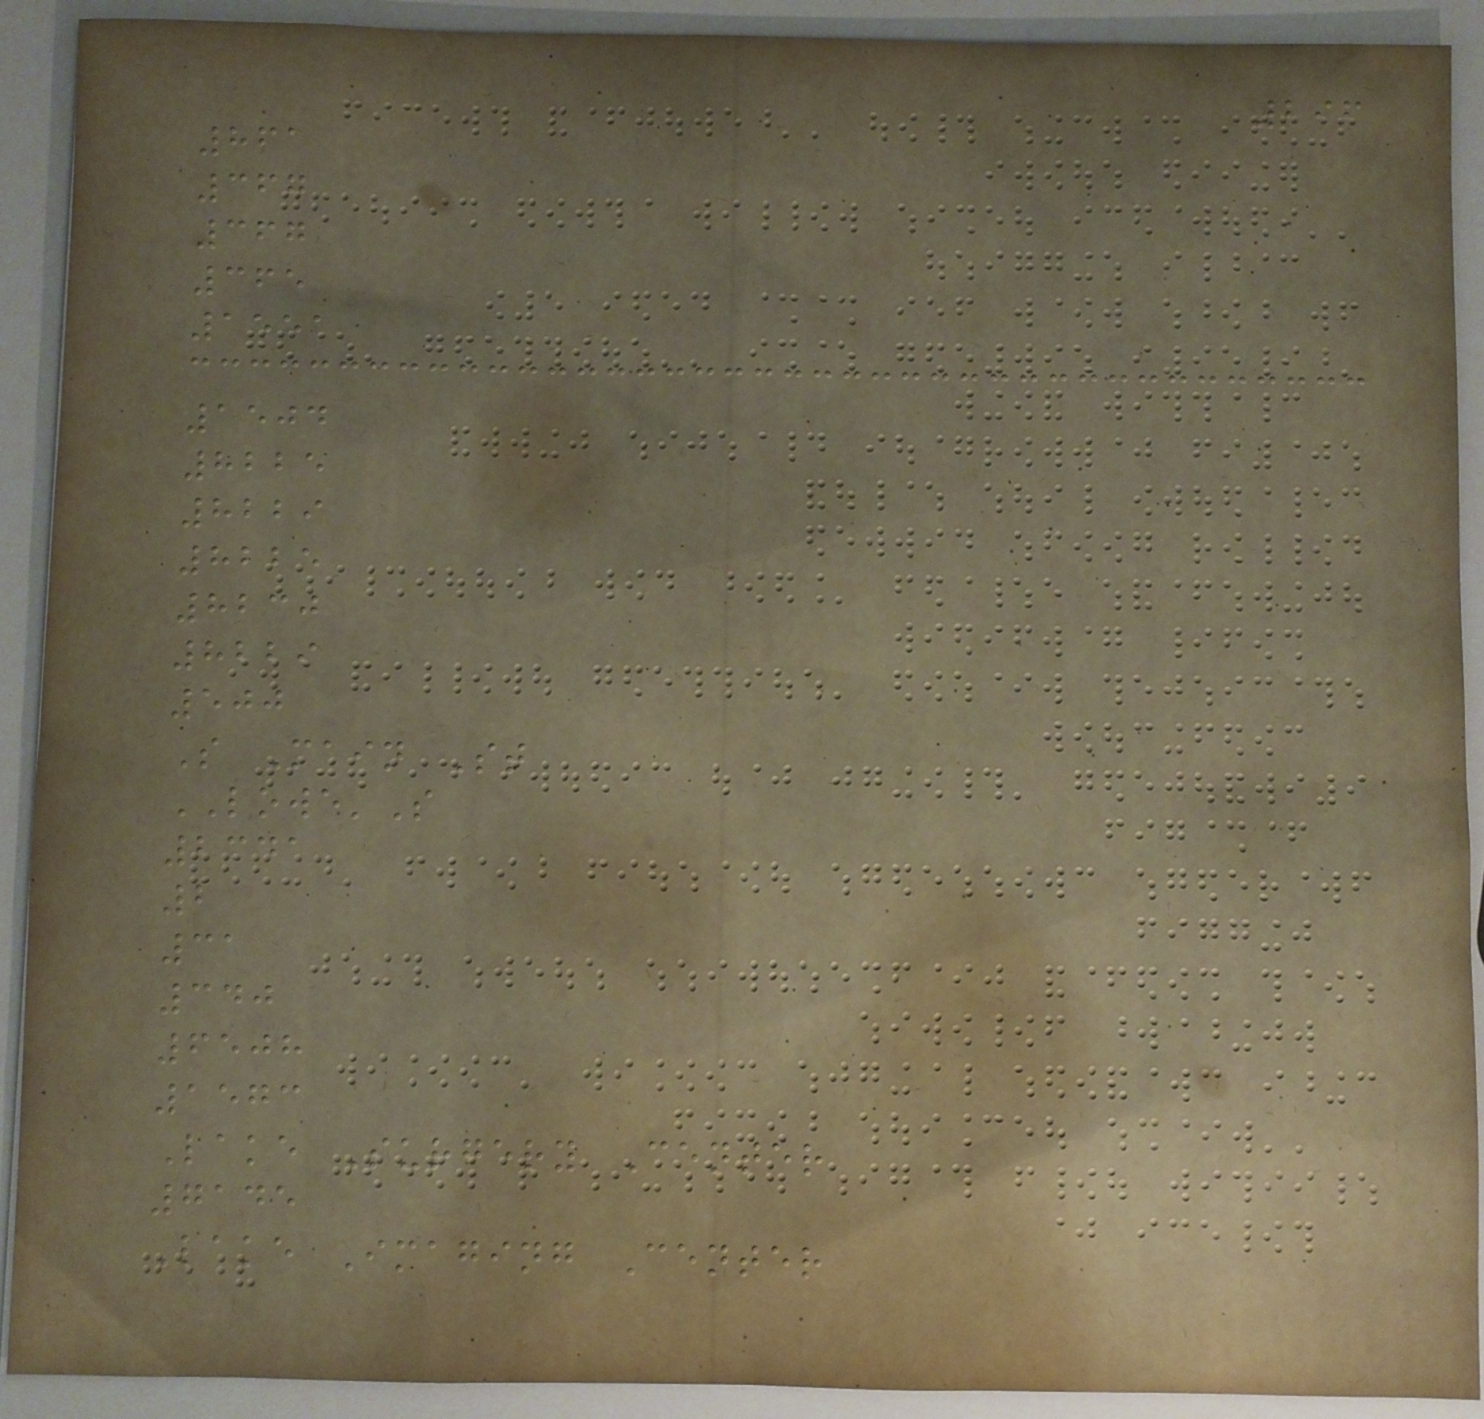296
861
367
367
365
1551
1504
8225
8229
8225
8230
8229
500
S Main St
LOWE'S
2341
2
31
340
6508
1573
Lake Surgery Center
7145
Lake Imaging Center
